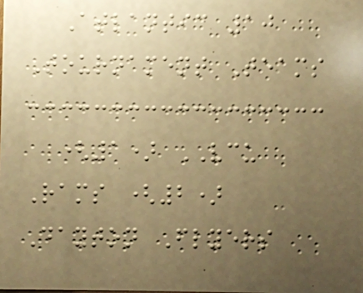Atlantic 10
Tournament Teams
(1) VCU
Rams (2)
Dayton Flyers
